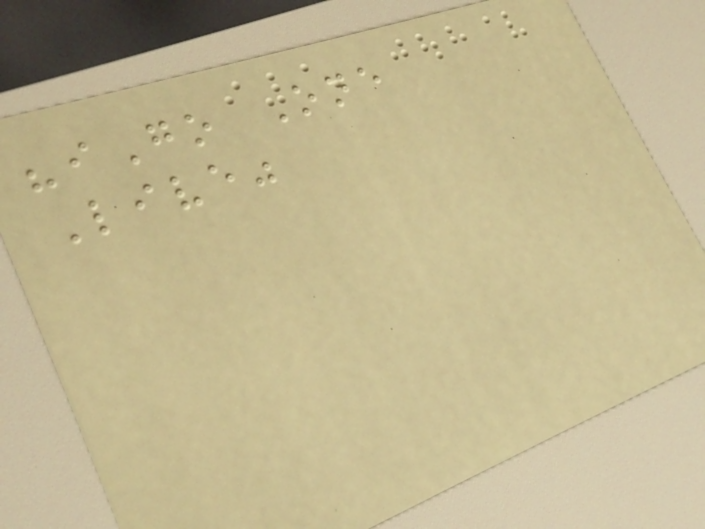"iGo One
Live"
